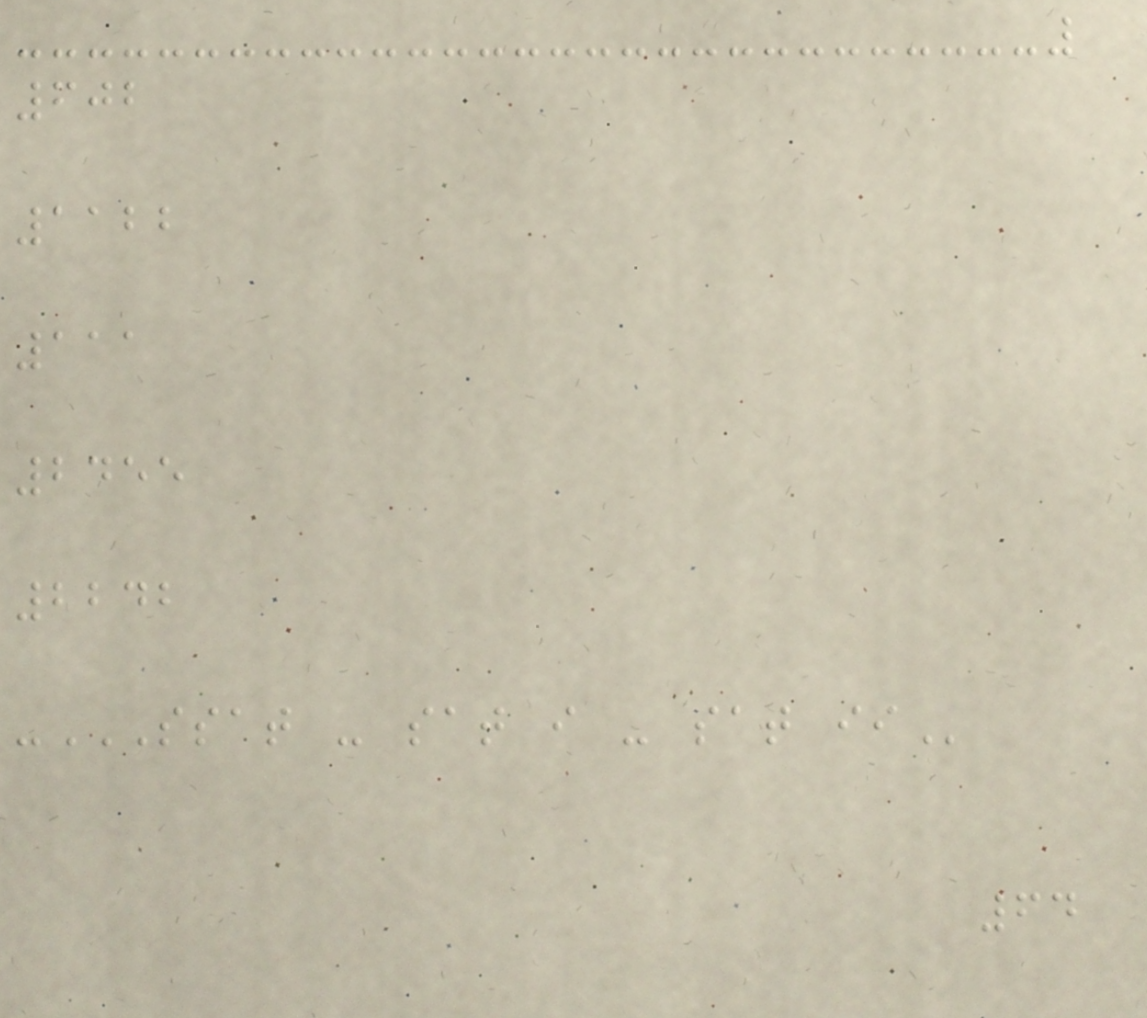602
1122
111
2455
2242
-SSAT - SAT I - SAT II
64
